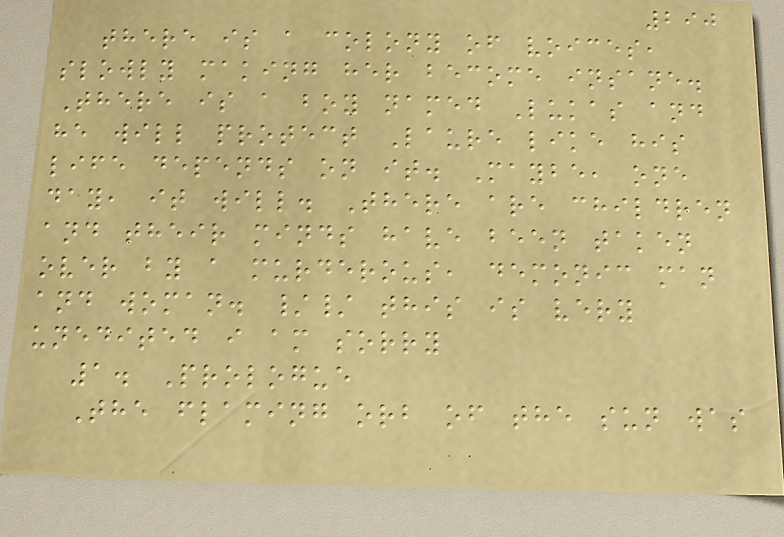290
there is a colony of voices,
slowly making her become insane.
There is a boy named Lukas and
he will protect Laure like his
life depends on it. Maybe, one
day, it will. There are children
and their minds have been taken
over by a murderous, demonic man
and woman. // this is very
unedited i am sorry
1. Prologue
The flaming orb of the sun was
